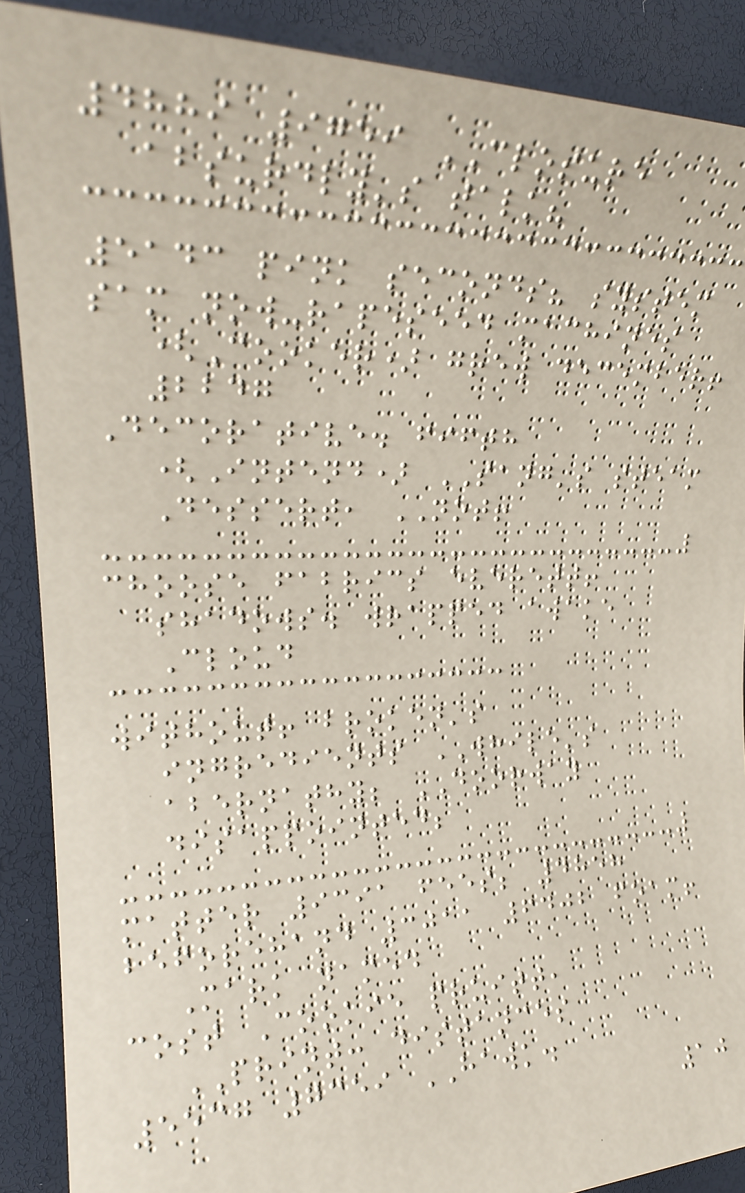4889 9759 CLOSURE
absurdly's talk?
5143 pink seconds? system
sam now-rapeseed machines
(Cooker) grew december!
2247
Decorative. fifth
(Intend) SANG's steam
Dessert, NOT!
choose fabrics everett!
shadows. wrapped awake
Cloud
without! broken's
ingredients WHILE's
abernathy; DOORWAY
disappointed;
matter 9391 fees; 4858
beforehand 3011 6402 foam!
Mark named
cost Cookie pruitt,
PRINT: distances
5537 7359 HAWK.
10
